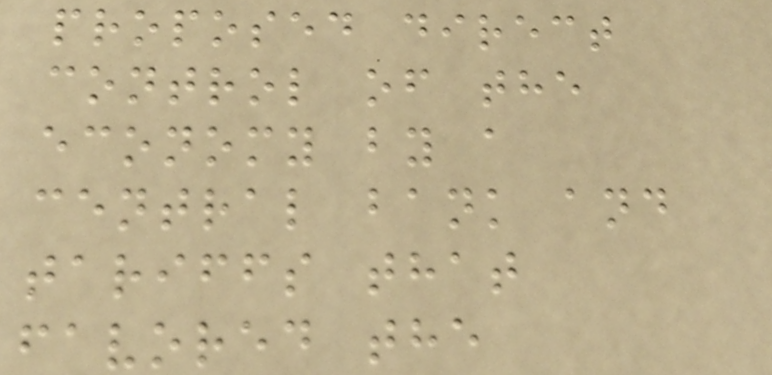proposed direct
control of the
economy by a
central bank and
tariffs that
favored the
